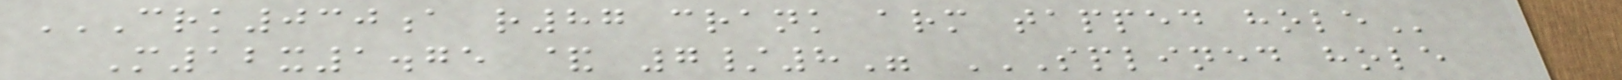CRK030A R87 CRANK ARM TAPPED HOLE
M12x1.75 & 7/8" SPLINED HOLE
